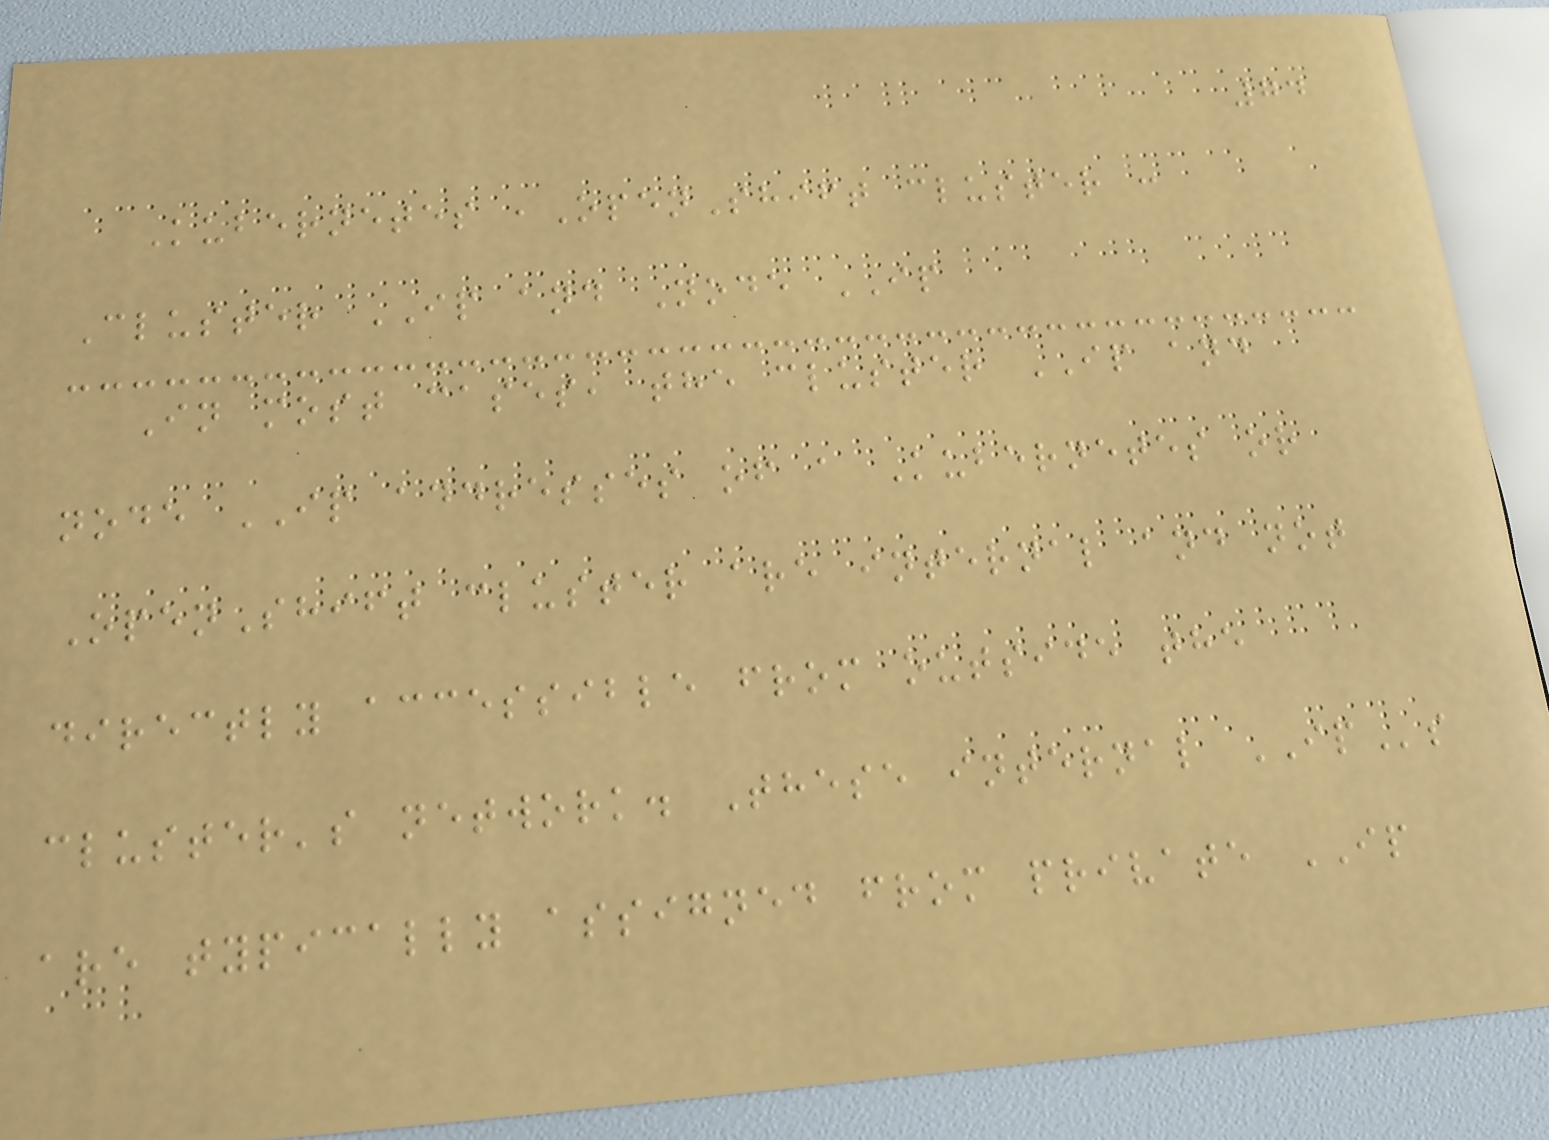74
Kubernetes ,OpenShift cluster :
Cluster IP and Node IP
In most cases, the cluster IP and
node IP addresses of a Kubernetes or
OpenShift cluster are internal and not
directly accessible from outside the
cluster's network. These internal IPs
are typically assigned from private IP
